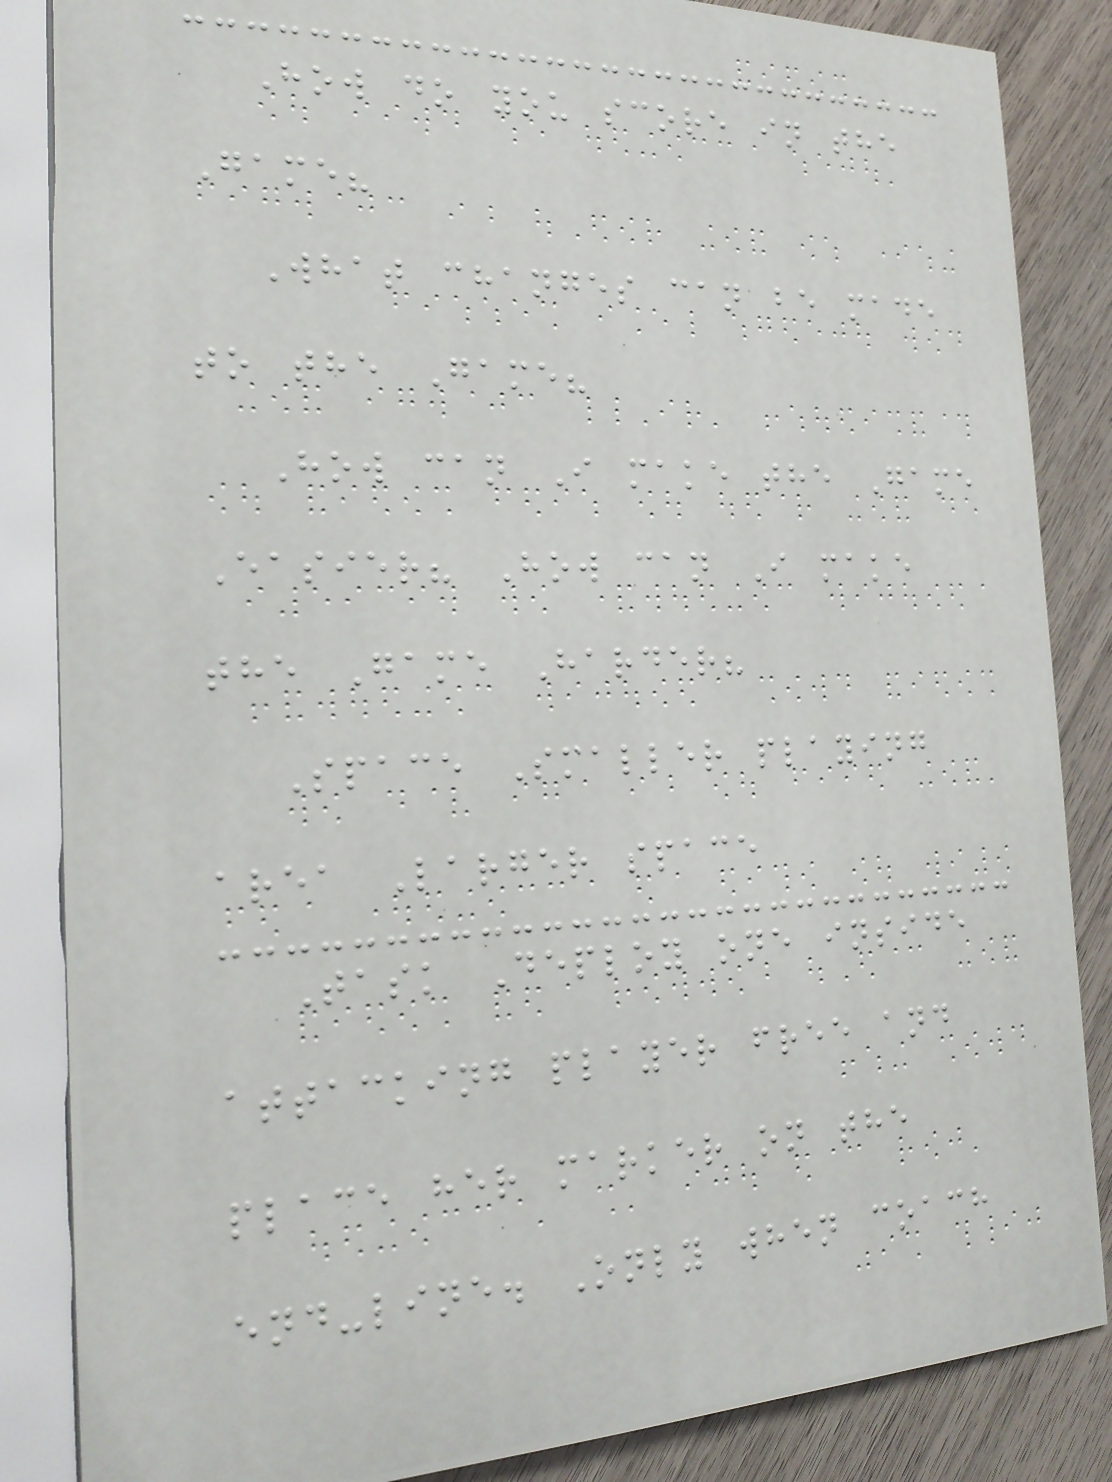How do you score in the
Game?
What changes can be made
to the Game?
How can I make the Game
Easier? How can I make
the Game Harder?
Space Smaller playing
area Larger space
Task Deploy one inside
attacking player free and
place her marker on the
end-line. Only when coach
